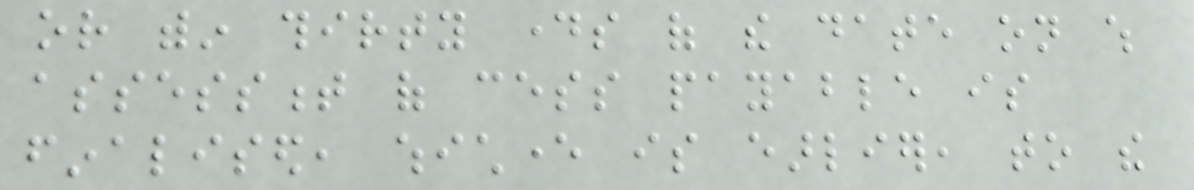or within thirty days of the date on which
assessment of cess payable is
finalised, whichever is earlier, to the
